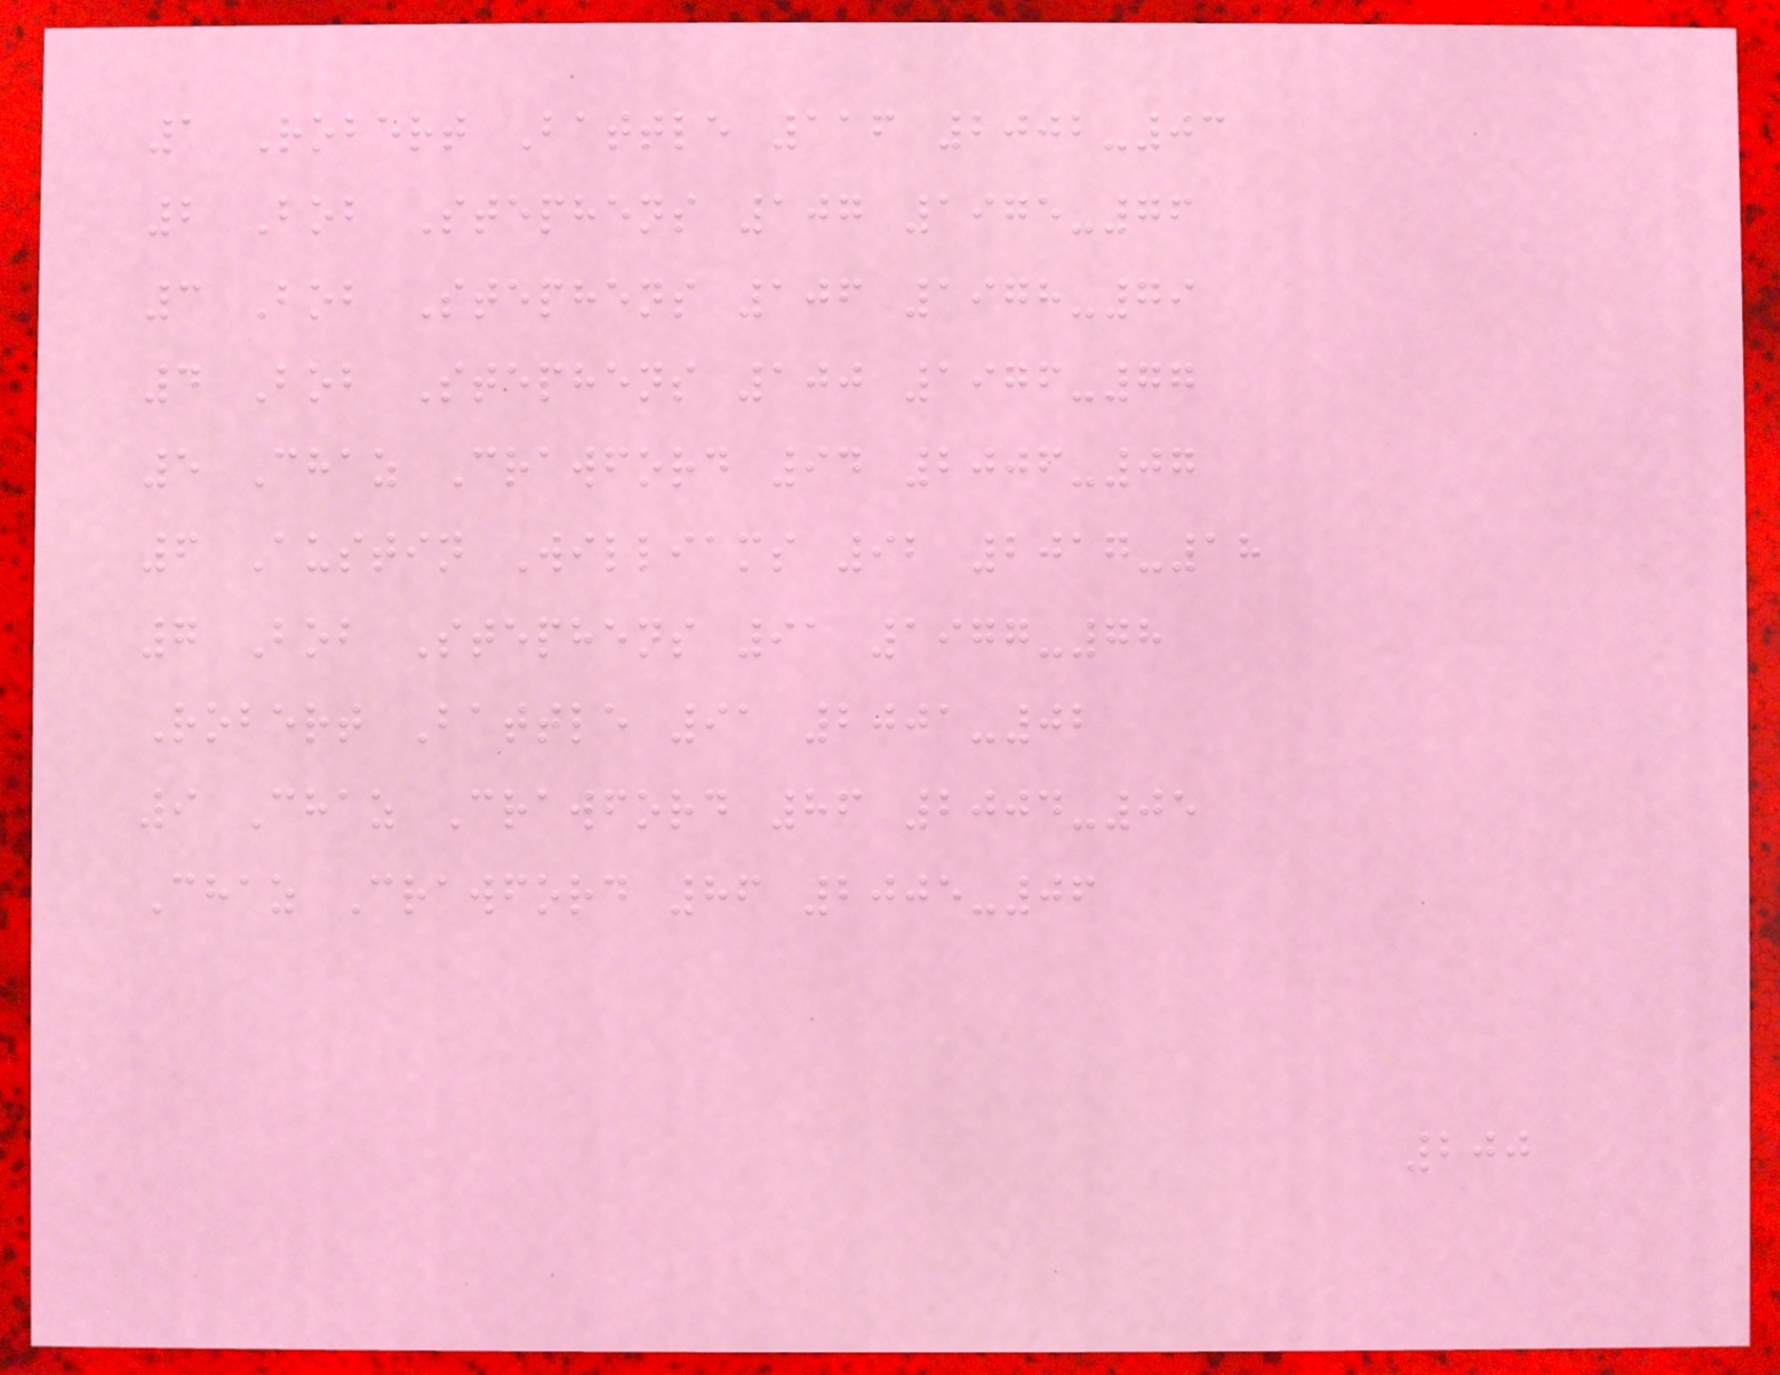1 Robert Battle 116 2002-03
2 Bob Stephens 107 1975-76
3 Bob Stephens 106 1978-79
4 Bob Stephens 100 1976-77
5 Chaz Crawford 94 2006-07
6 Austin Williams 92 2017-18
7 Bob Stephens 91 1977-78
Robert Battle 91 2001-02
9 Chaz Crawford 86 2004-05
Chaz Crawford 86 2005-06
200
